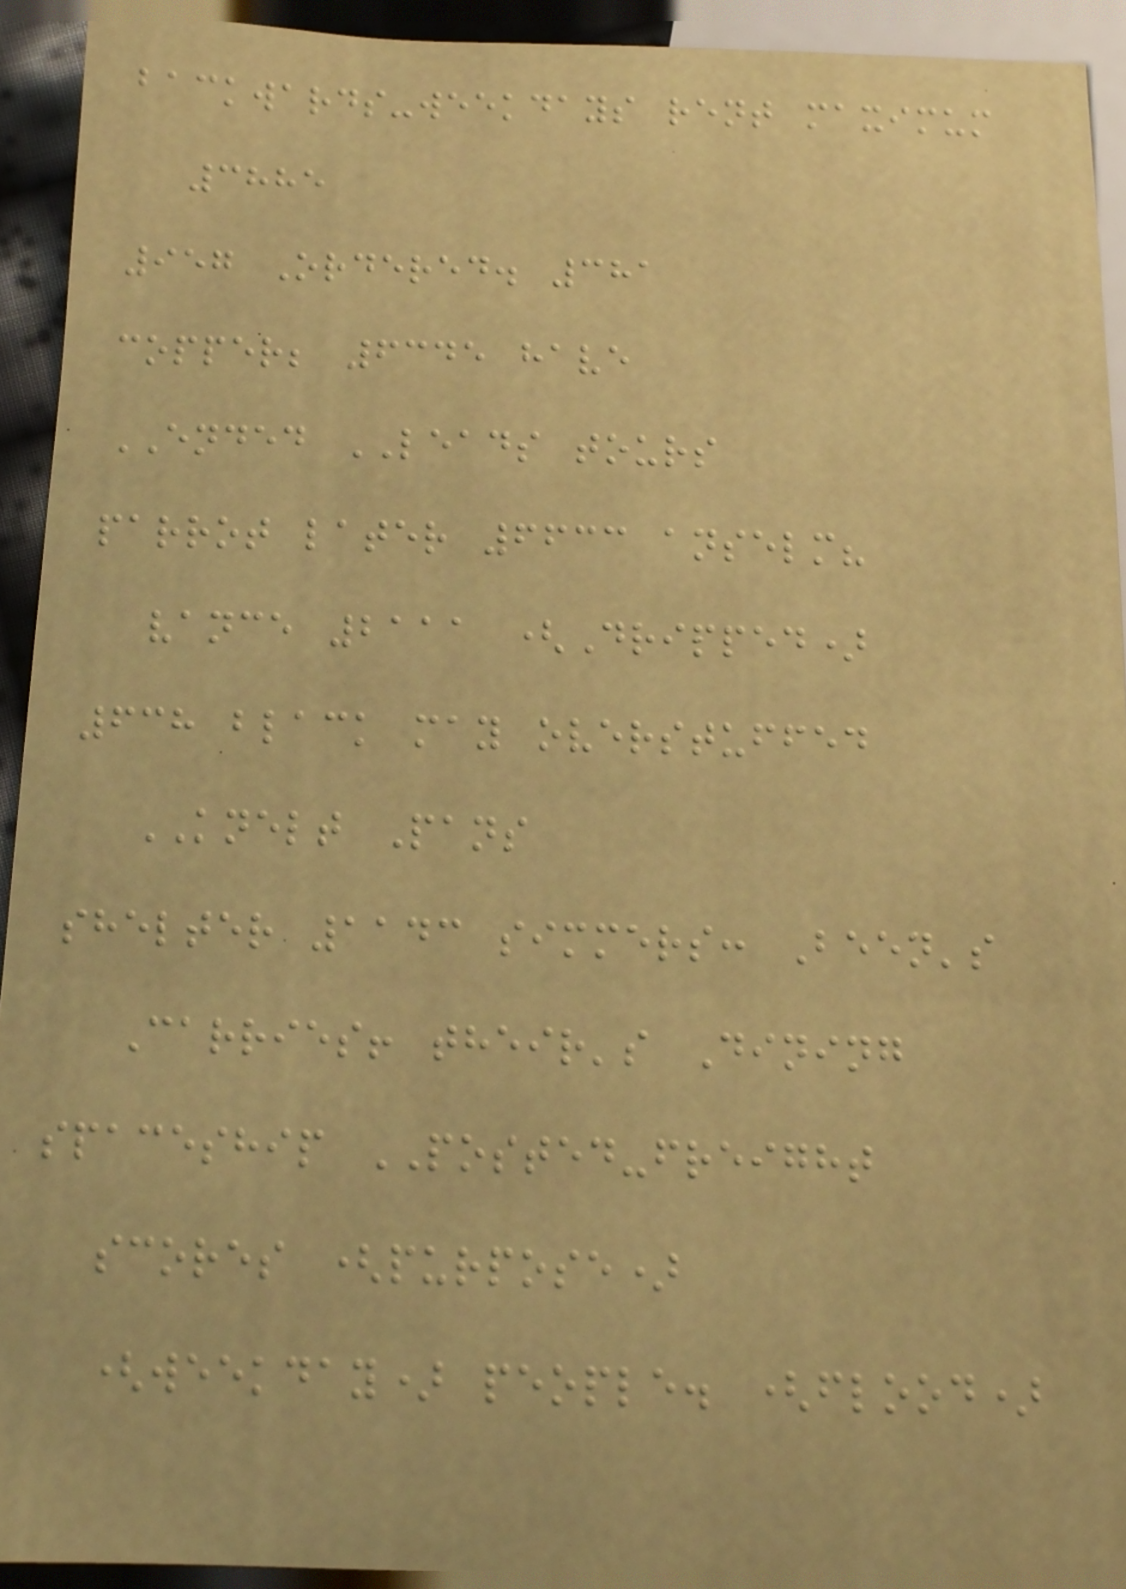backwards-weekdays rent maximum
3885
957 Ordered. 381
copper; 6345 have
ENDED LEADS tours
parrot later 6633 anselm?
vance 2111 (Dripped)
638 black may overstuffed
KNELT Pans
shelter 1143 simmers: Been's
Carries! their's Dining
spaceship POSTED-freight
scores (purpose)
(weekday) people. (flood)
